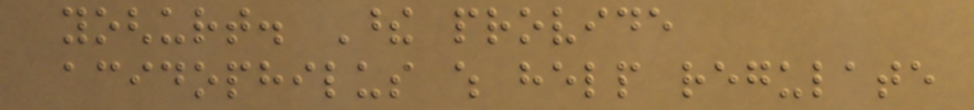yoghurt. These provide
acidophilus which help regulate
